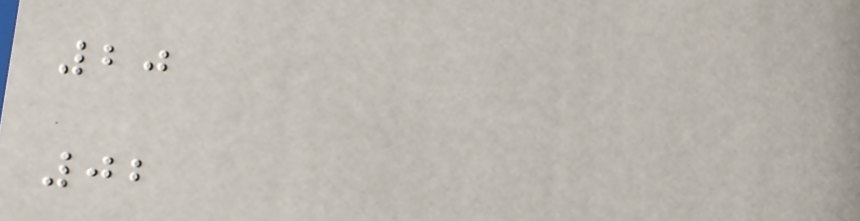20
02
